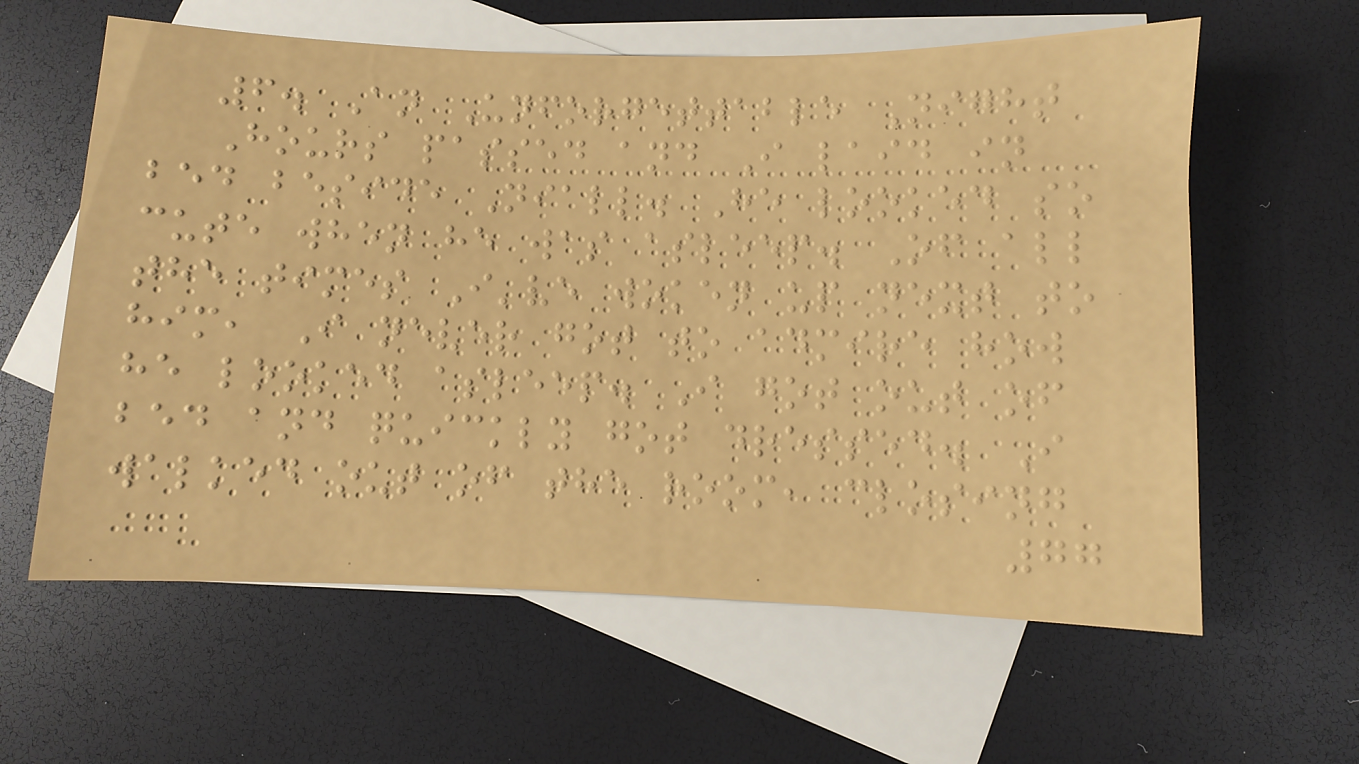6. An Unforgettable Night
Hours passed and I laid in
bed beside Niall. He looked so
cute when he was asleep. Of all
the times I've woken up next to
him, I never got to admire how
he looked asleep. I got out of
bed and quickly got dressed. I
walked out of the room, closing
77
